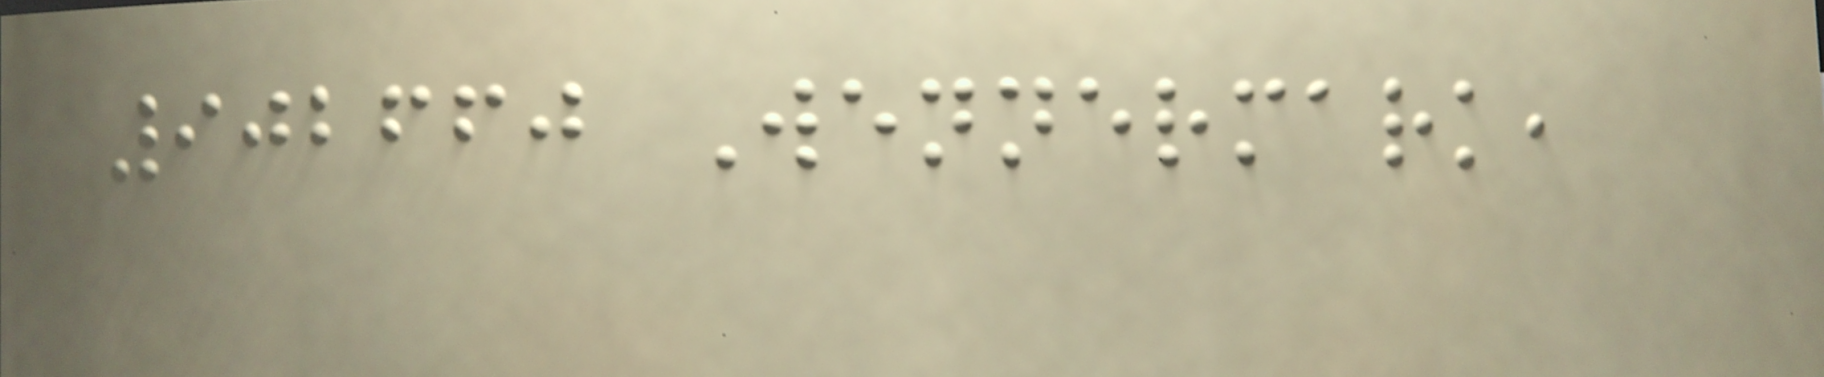902660 Wennermark,
